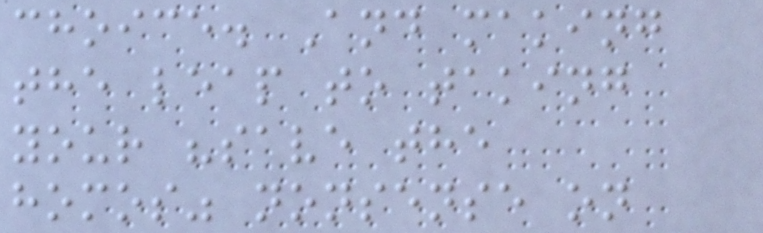choice. And making
the leap to taking
your "save the
homos" nonsense on
